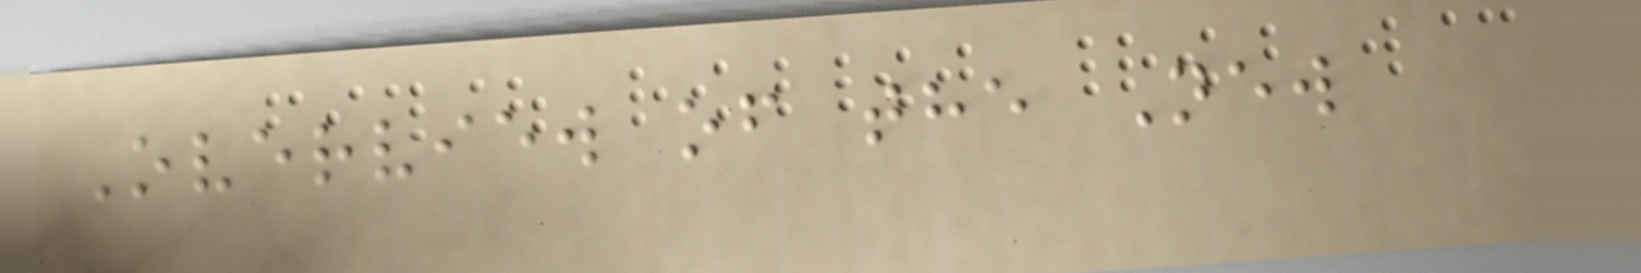Overview of the New
